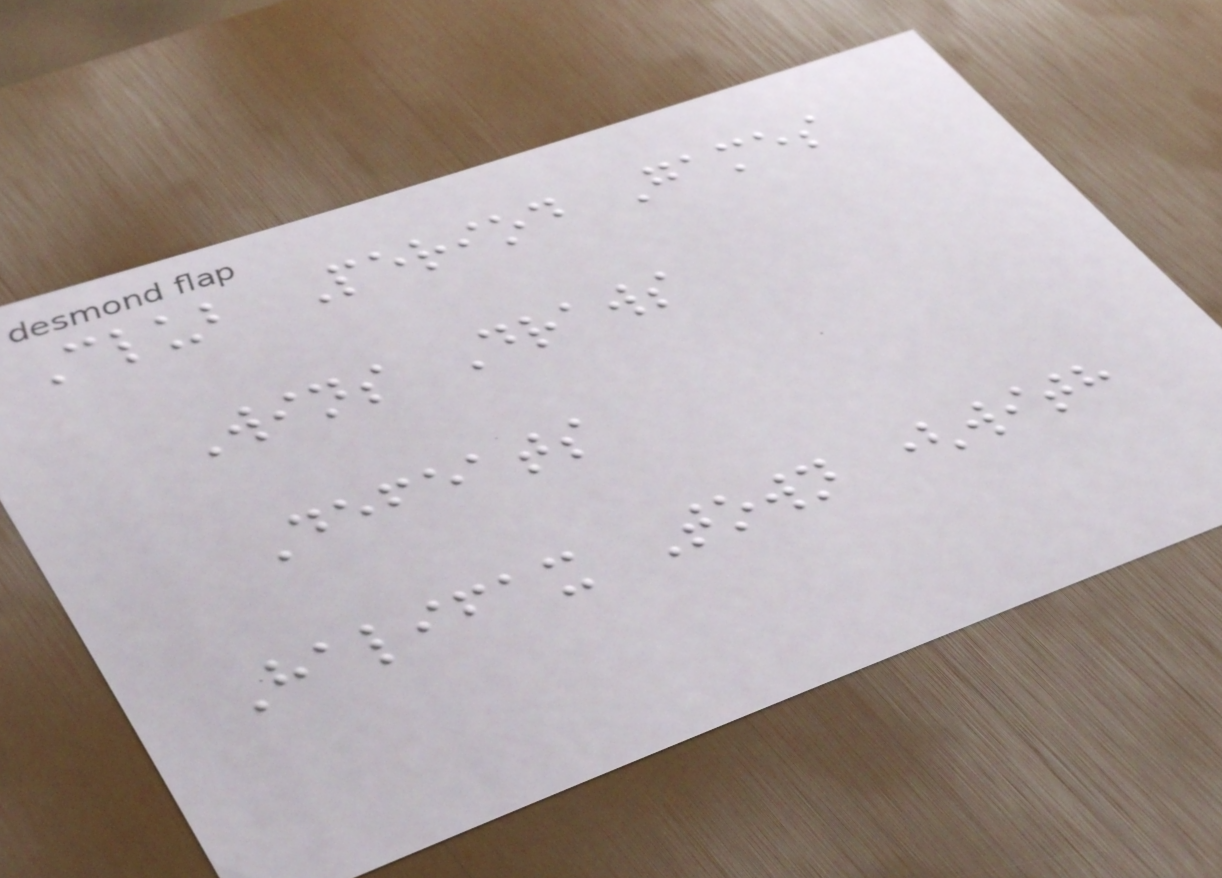Club Period Games
Wins Draws
Defeats
Halifax Town (with
